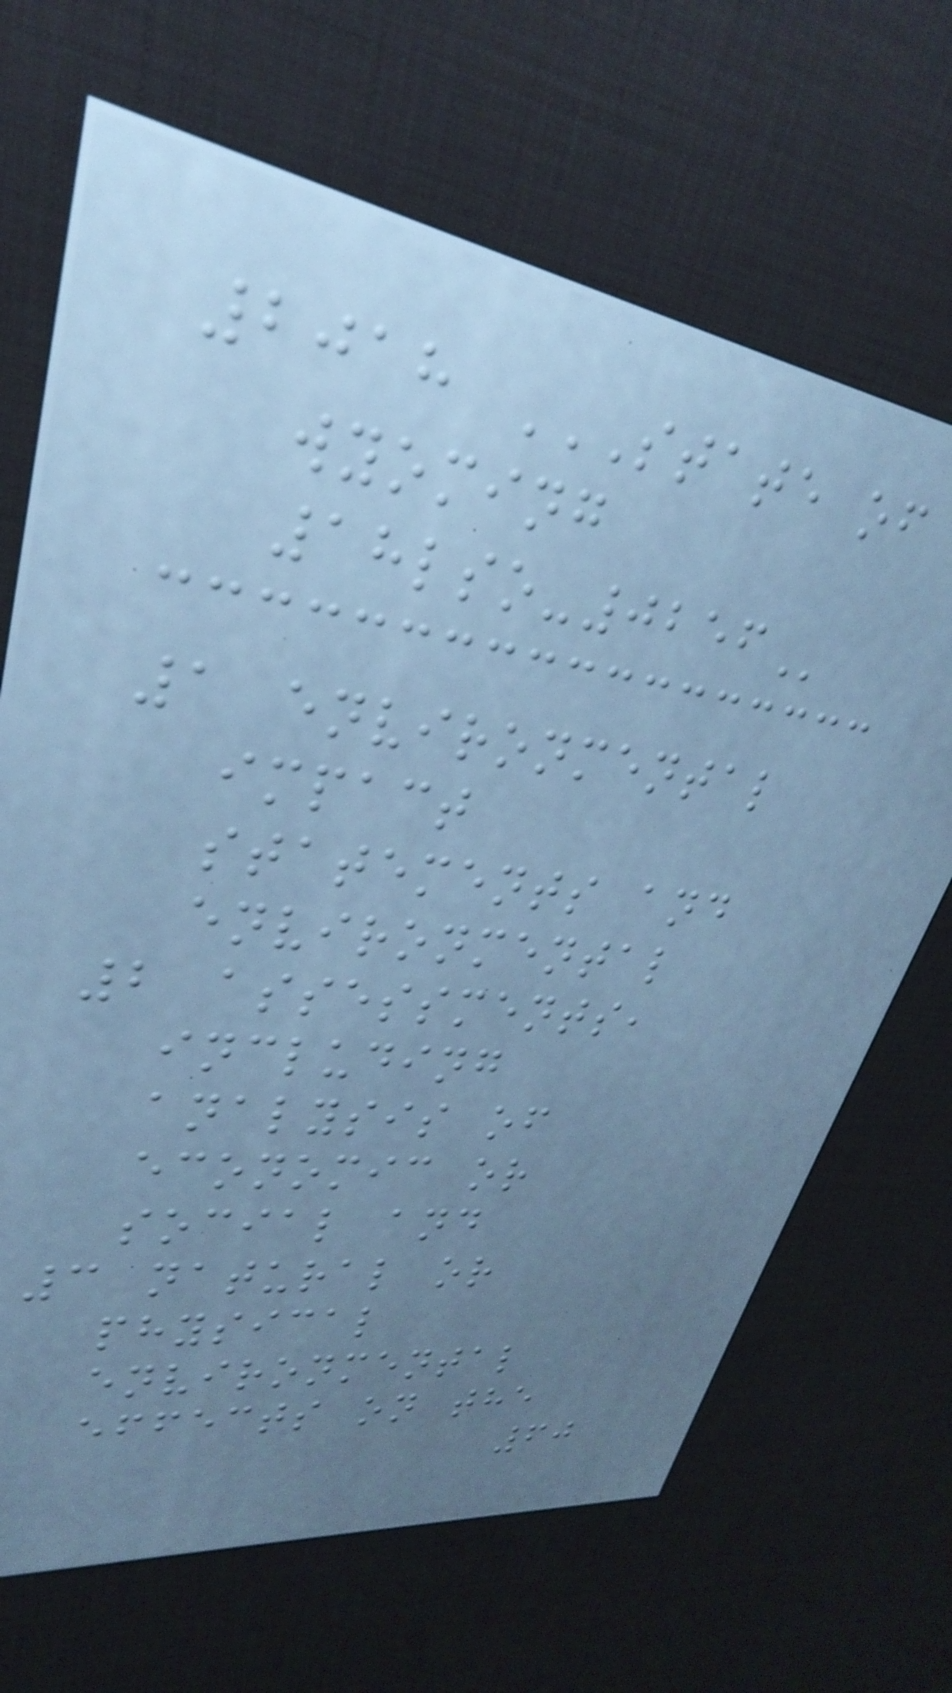2018 STATE OF
WYOMING
18LSO-0256
1 environmental
impact
statements and
environmental
2 assessments,
including
analysis of
economic or
social and
3 natural or
physical
environmental
effects on the
60
